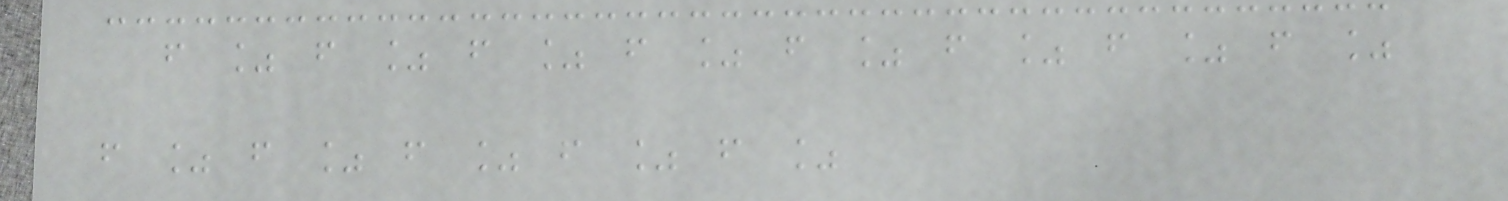f % f % f % f % f % f % f % f %
f % f % f % f % f %
